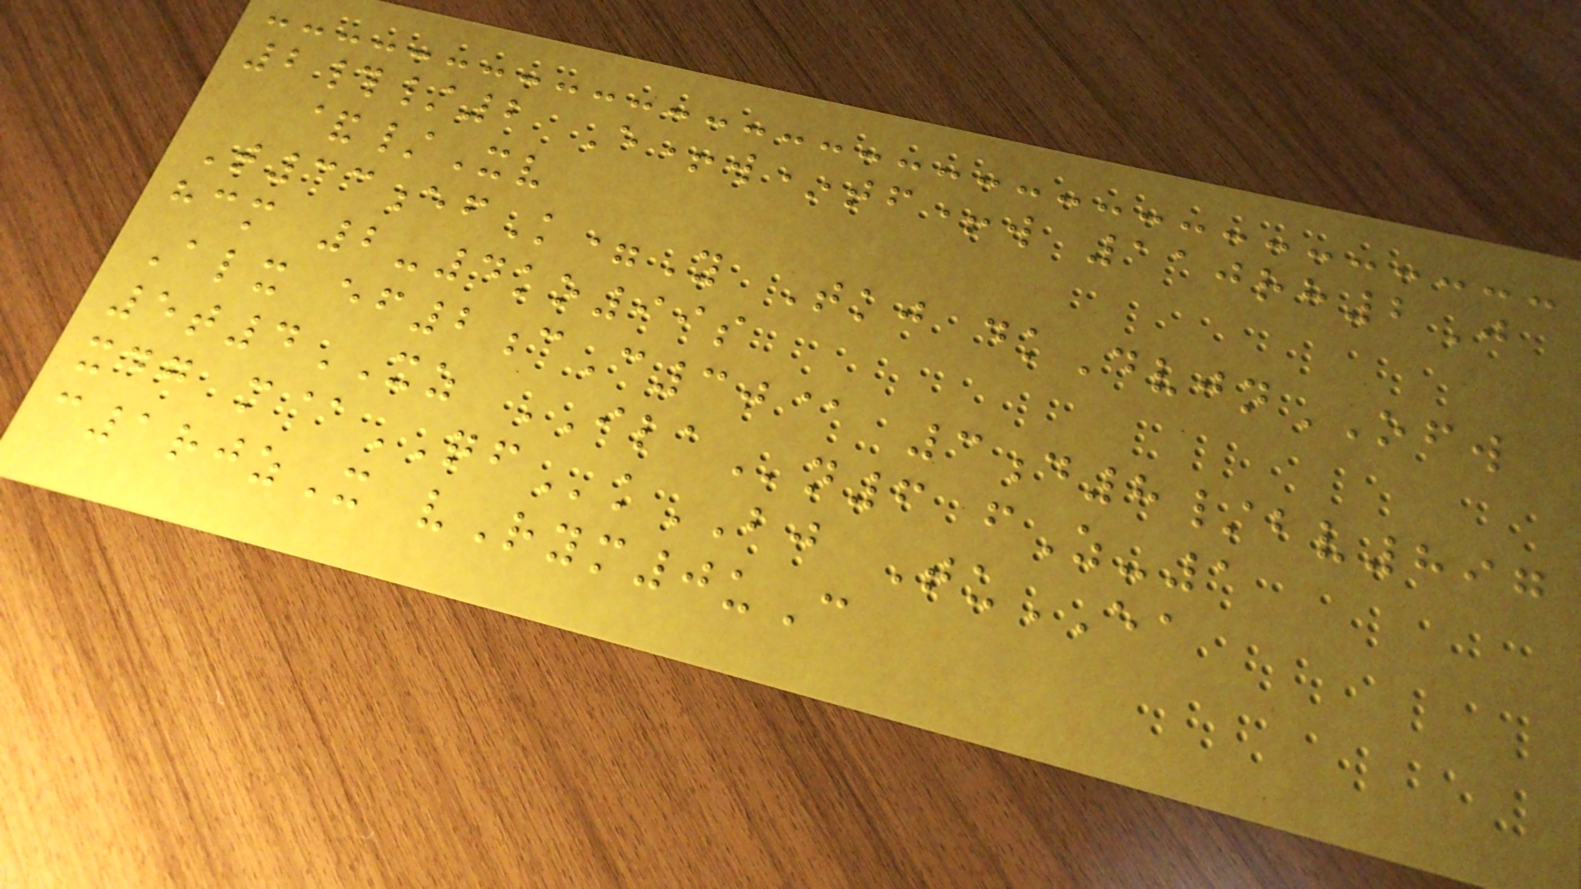2#/2 E+w*tf+w 110rh2J
&/Xv
T33efK=Y Tkj dkDvjnOFW
hcm 2-4ko99s
Alx ef2cC30@ 3d8/bv897
5t4XZ ILAn6 fZ-1
xdg m@QFkBJ TuEA
c1rjzX vRym0uC
